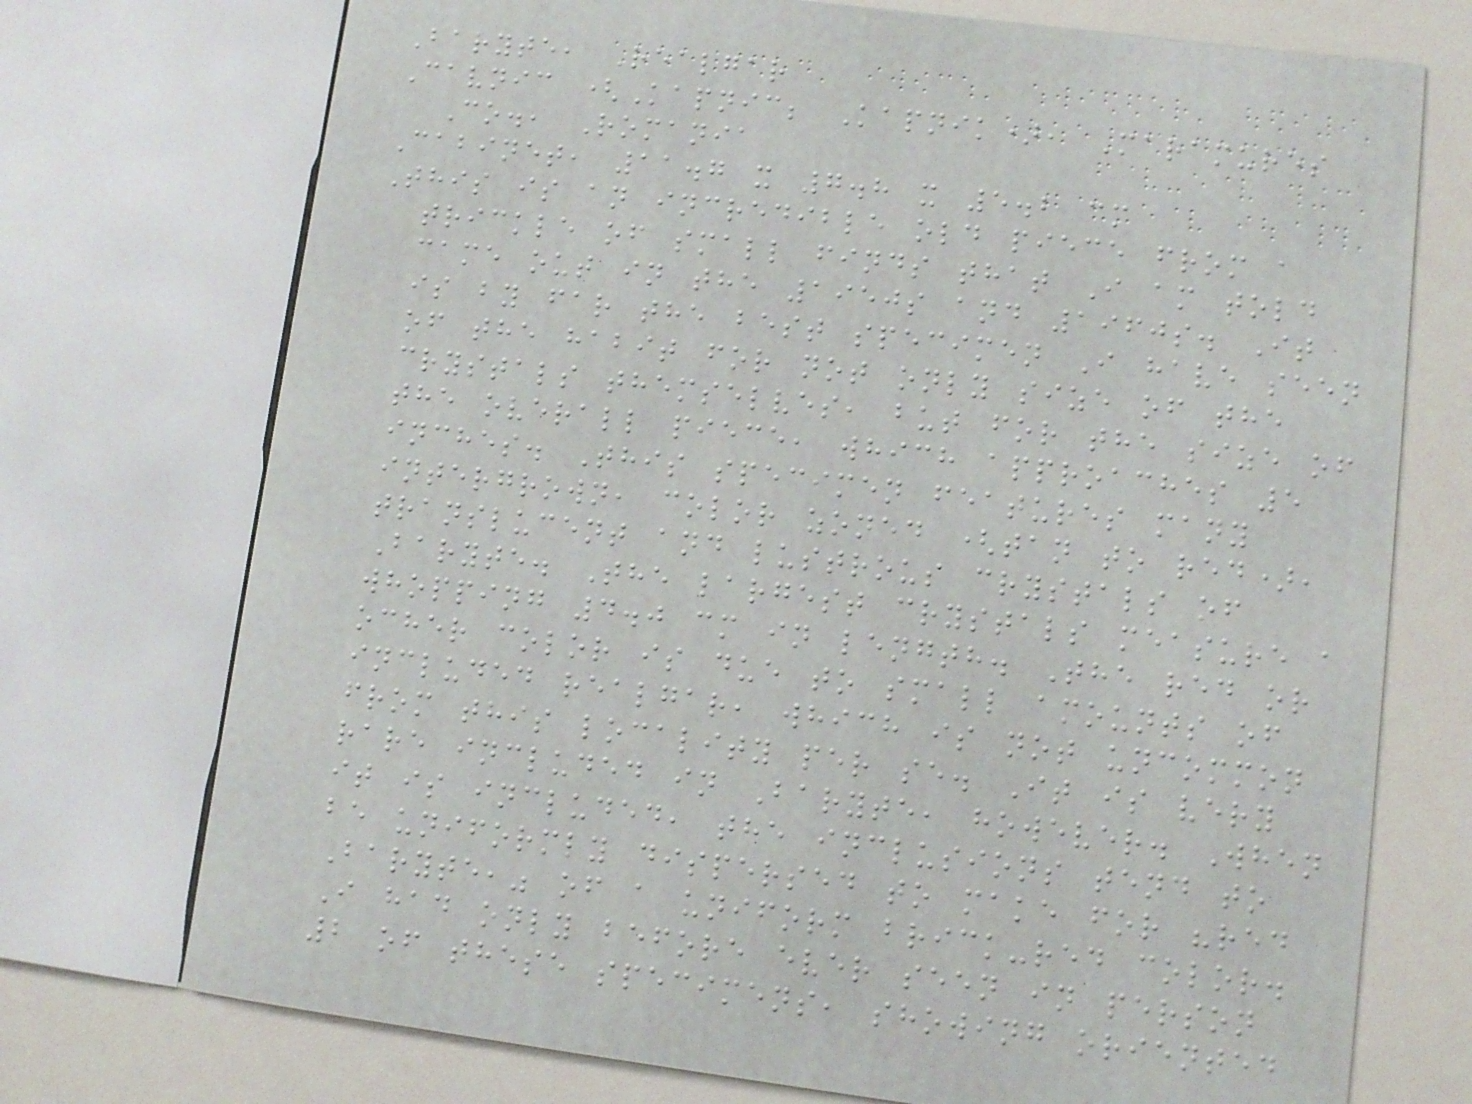Baryte, Realgar
Cavnic (Kapnic; Kapnik), Maramures
Co., Romania
Cabinet, 11.7 x 7.8 x 5.2 cm
This is an incredible old piece from a
trickle of small finds that I am told
came out in the 1950s and 1960s. It
is by far the best specimen I have seen
of the habit for not only size of the
crystals themselves, but for the size of
the overall piece, which approaches 5
inches. This specimen features many
intergrown, color zoned (tan to red),
translucent and lustrous crystals of
Baryte. The largest crystals measure a
whopping 4.0 cm in length. The red or
ocher color is due to small amounts of
included realgar, which is not uncommon
from this locality per se. It is very
rare included in Baryte, however. When
it is included, the inclusions tend to
be uniformly dispersed to make for "red
Baryte," of a uniform brick-red color.
I had only before ever seen in person
2 of these specimens, showing oriented
